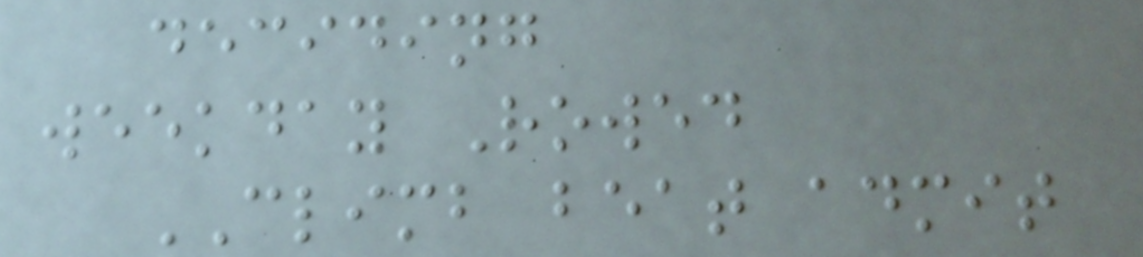deciding
weekday Rowed
CLIMB beat admit
